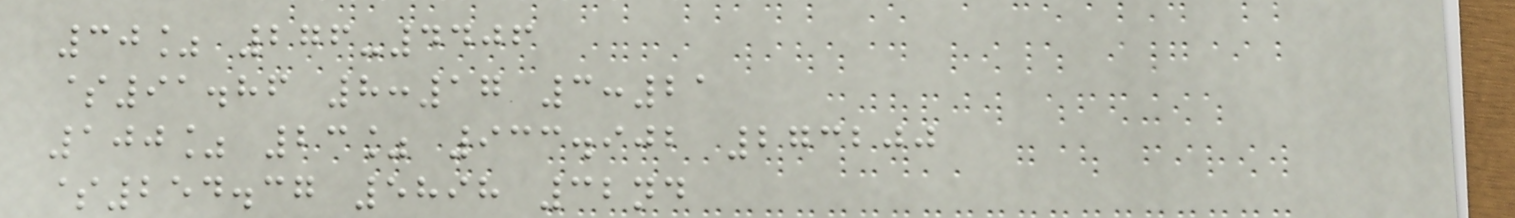30% 276-4406
$91.86 8:17 3:21
100% 23% 933.902 273200
$254.37 5898 32nd
